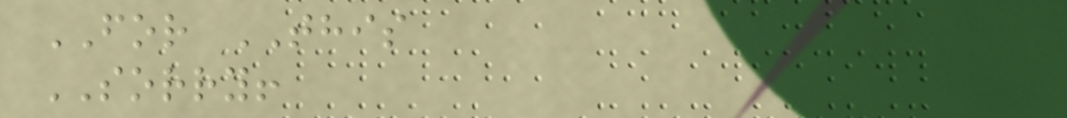FOR THIS
SORRY!
